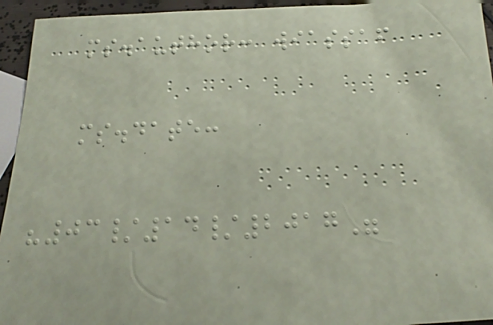ms.author: wiassaf
ms.date:
"03/14/2017"
